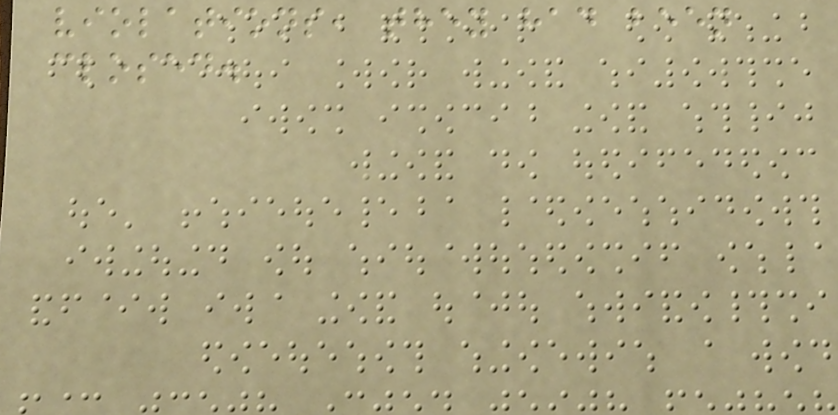violations, they had been
closed.
